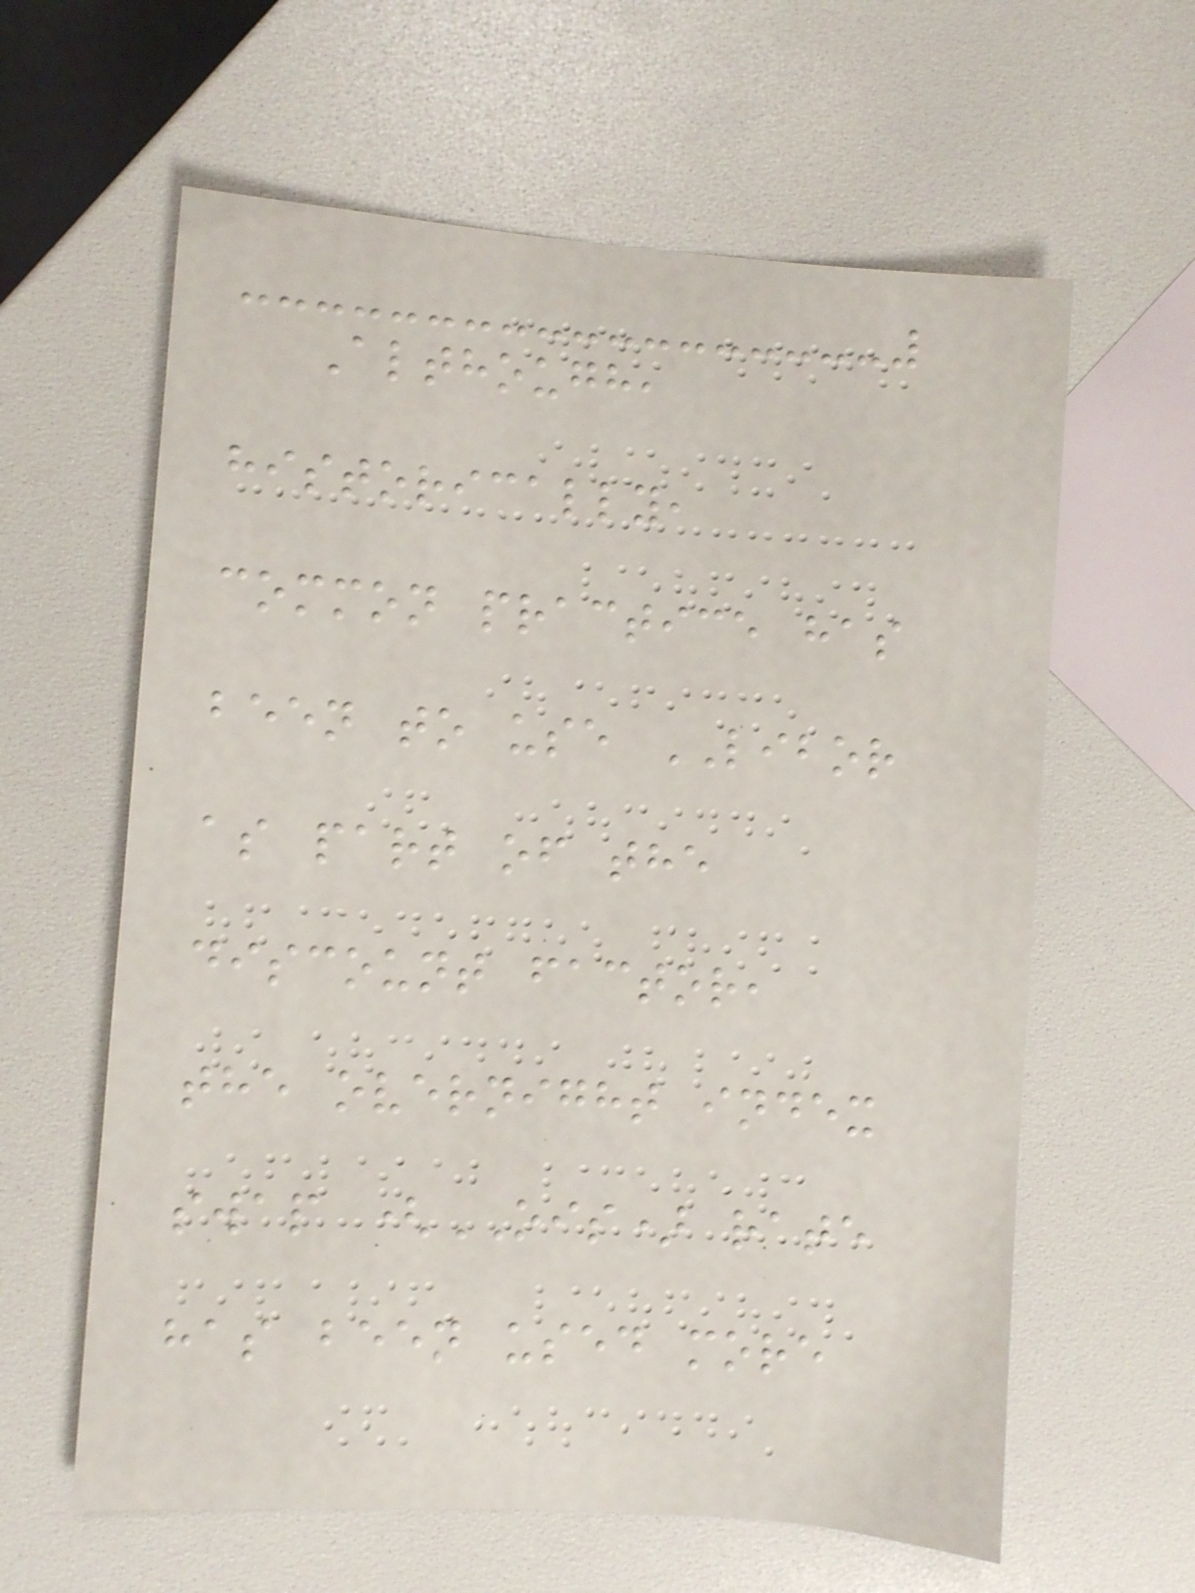Although,
historically,
common practice has
been to use LIBOR
as part of the
discount factor,
the overnight index
swap (OIS) rate
has been used more
